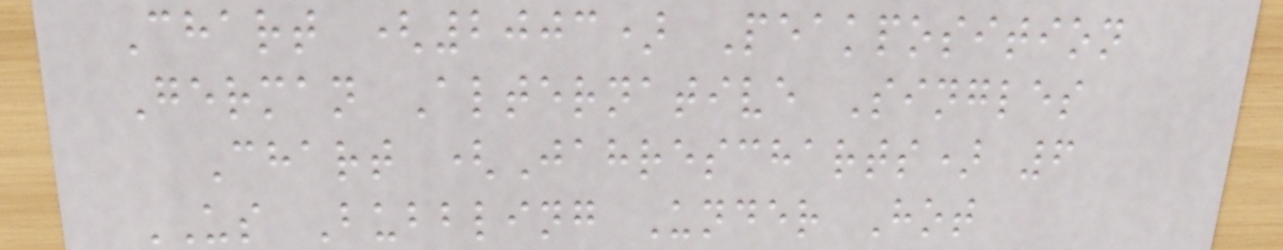Chart (2003) Peakposition
German Alternative Singles
Chart (Jahrescharts) 6
US Bubbling Under Hot
